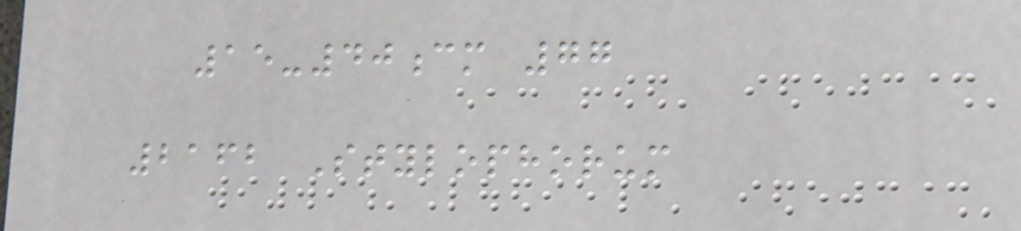15-40cm 77
2162 Stylophorum
